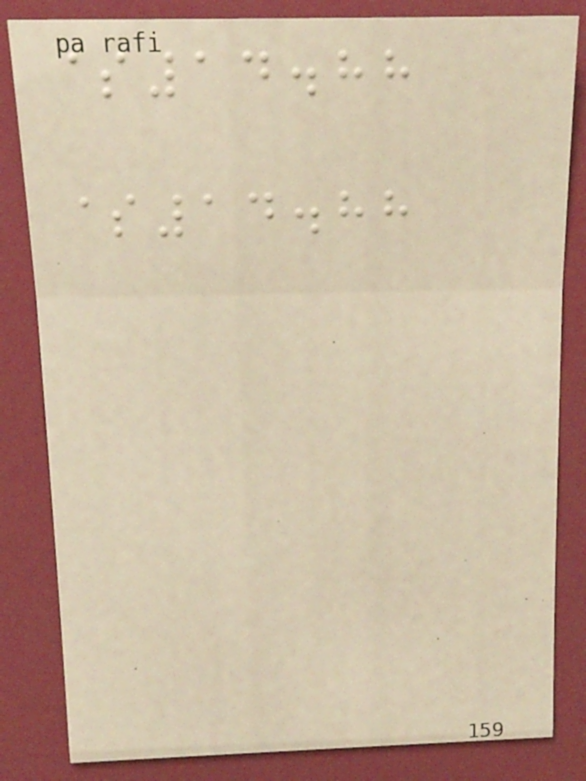$14.88
$14.88
